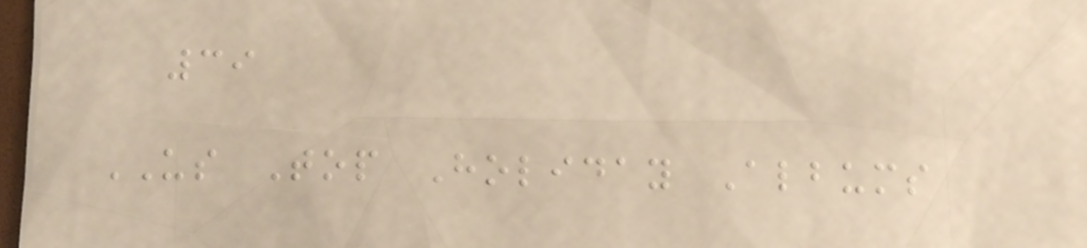39
US Top Holiday Albums
